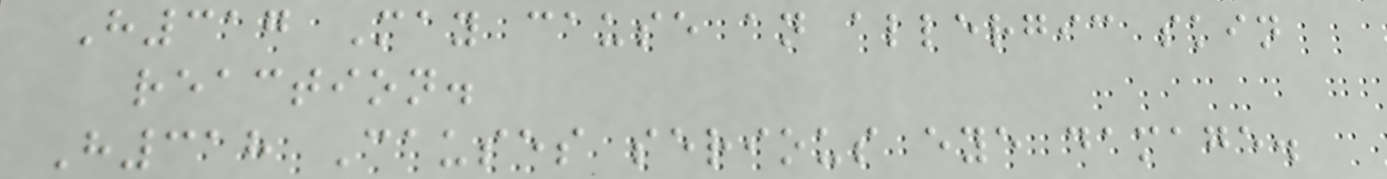H317 May cause an allergic skin
reaction.
H318 Causes serious eye damage.
